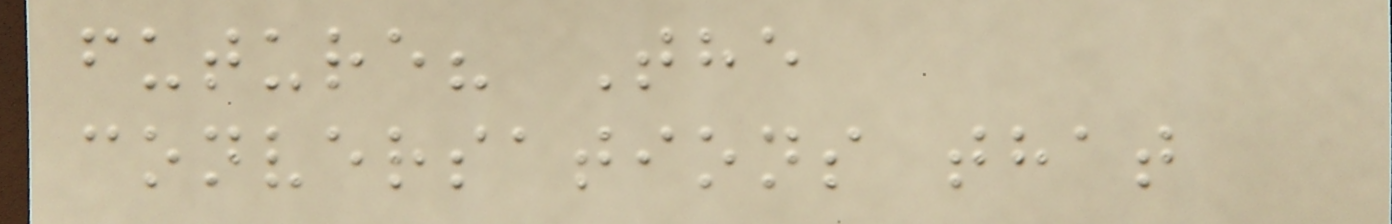future? The
conversations that
